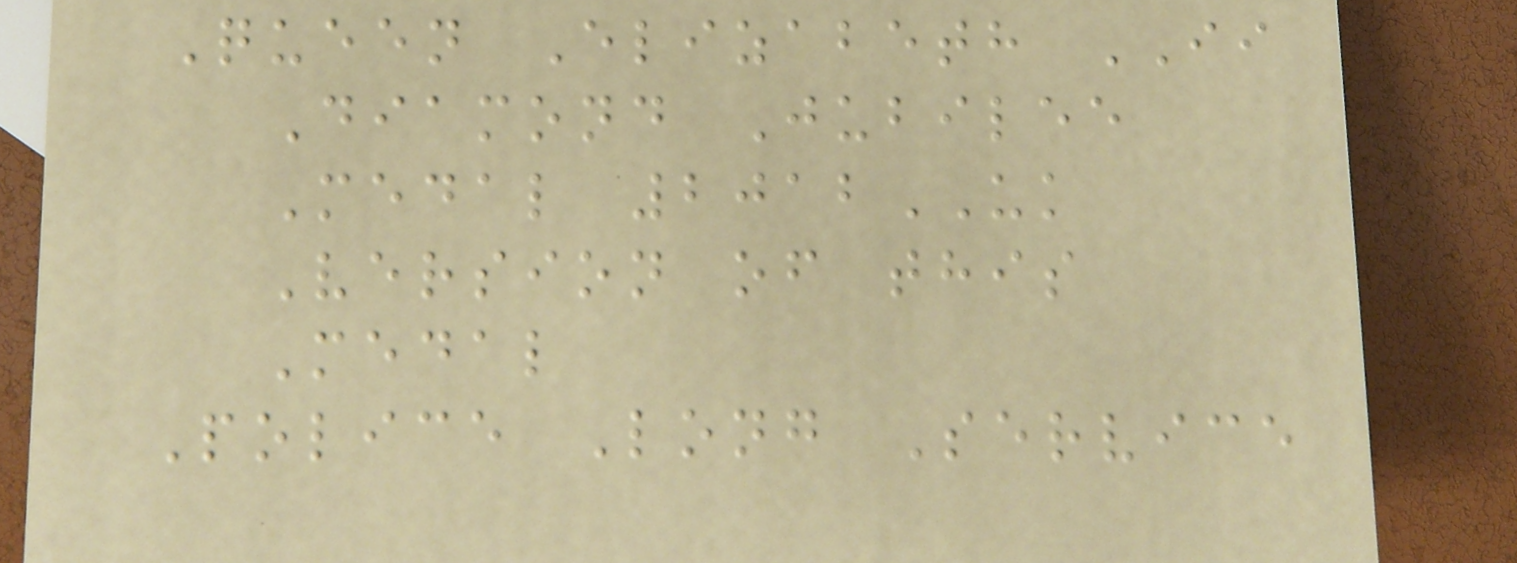Queen Elizabeth II
Diamond Jubilee
Medal 2012UK
Version of this
Medal
Police Long Service
